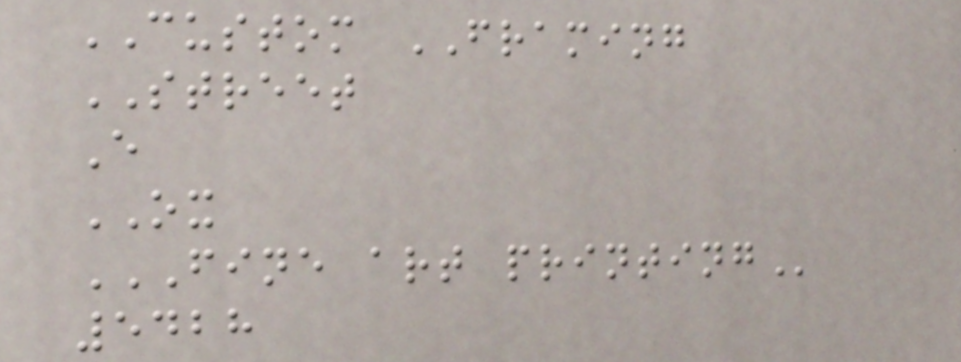CUSTOM FRAMING
STREET
E
OX
FINE ART PRINTING
5428
